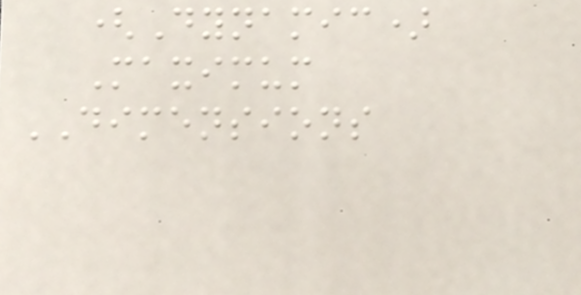(Dynamic)
Maximum
DIMENSIONS
